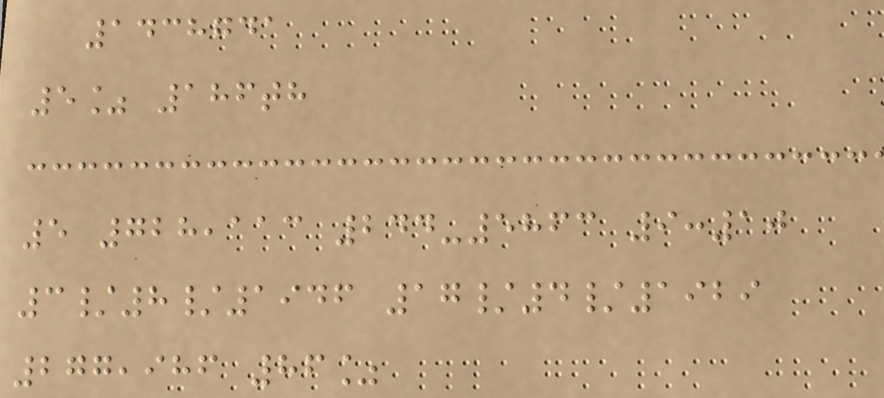1438741
5% 186th
5 728,113 244-5863 9:10
3/8/1946 17/4/1929
277,986 86%
